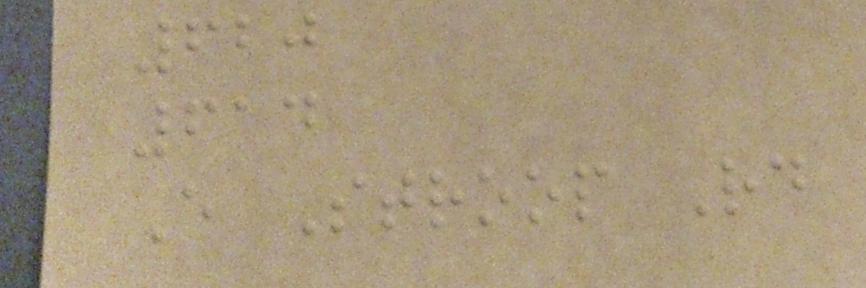620
614
E Stroop Rd
